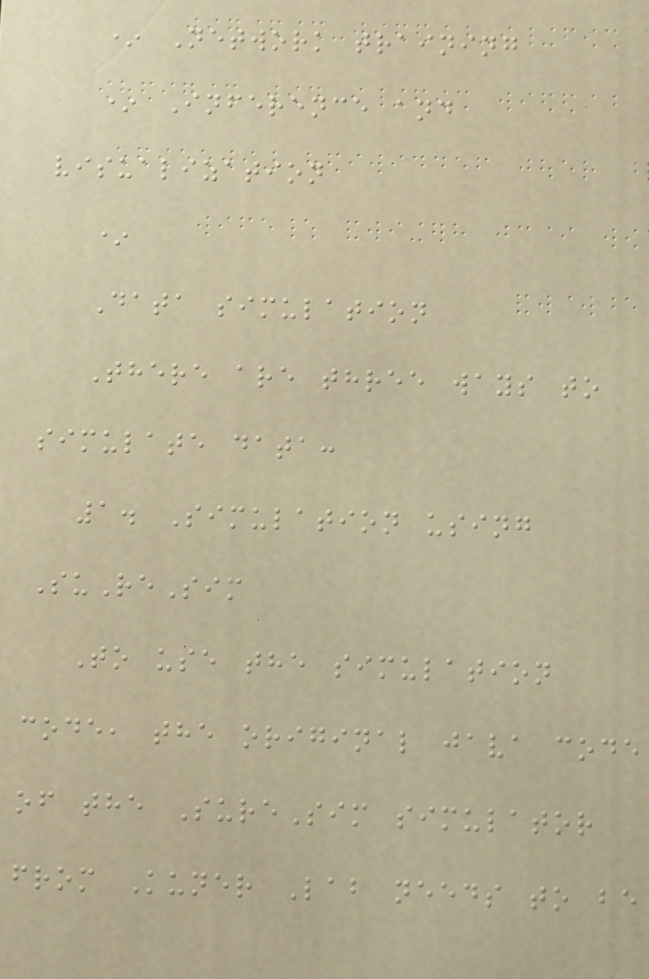* Network training
* Inference and
visualization
*
Data simulation
There are three ways to
simulate data:
1. Simulation using
SuReSim
To use the simulation
code, the original java code
of the SureSim simulator
from Kuner Lab needs to be
